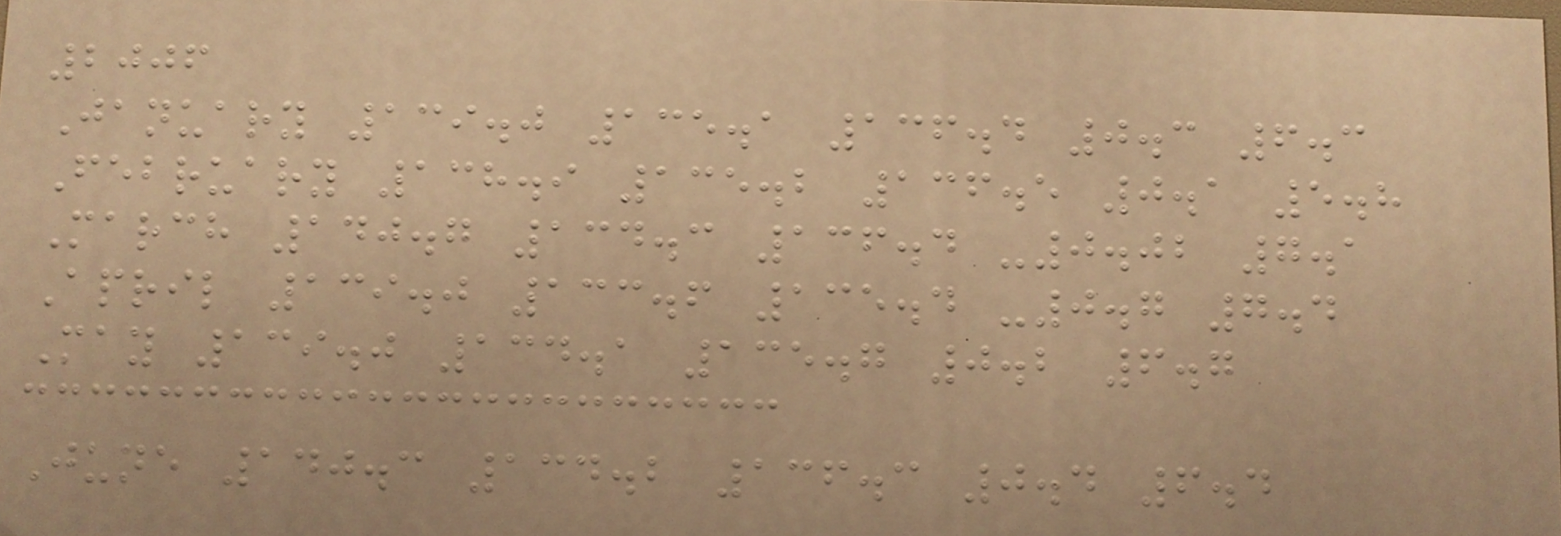2006
January 139.0 135.1 136.4 0.3 6.3
February 138.9 135.2 136.5 0.1 5.8
March 140.7 134.3 136.4 -0.02 7.1
April 139.0 133.6 135.4 -0.7 7.4
May 139.0 134.1 135.7 0.2 6.7
June 140.3 134.2 136.3 0.4 6.4
